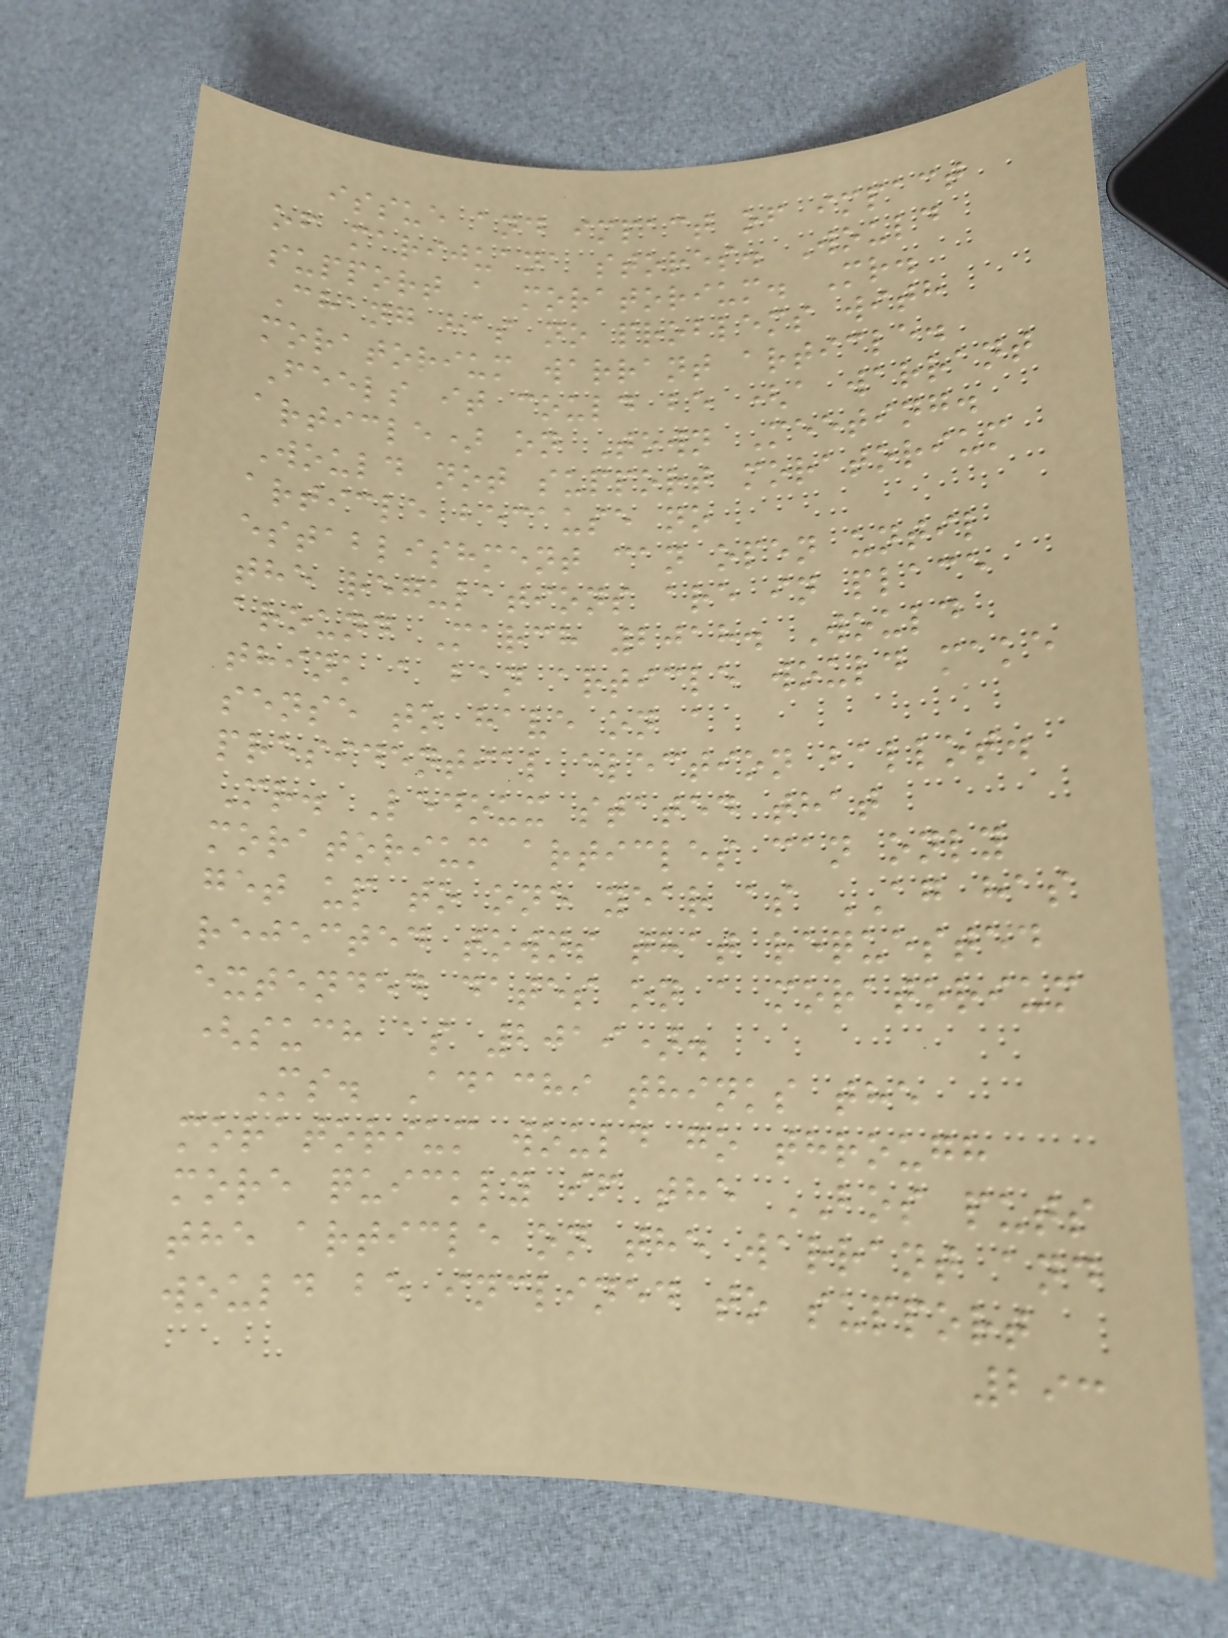issue and impact of impact
of marijuana stores. Would
support a moratorium. Mr.
Chang has no problems with
moratorium warrant article.
Feels it could be (a warrant
article) on Town Meeting.
Would not support moratorium
article because no
establishment can open until
the regulations are in place
around March 2018. Would
think a ban article would make
sense to have on a
presidential election ballot.
Mr. Ledoux stated that
moratorium articles can only
get up to one year as AG has
rejected towns that requested
extended dates on a moratorium
(such as 2019).
Ms. Adachi thinks the
moratorium would go through
more quickly if the BOS puts
the article on the warrant and
would be inclined to support
293
